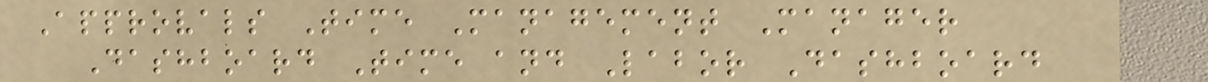Approvals Time Management Manager
Dashboard Time and Labor Dashboard
